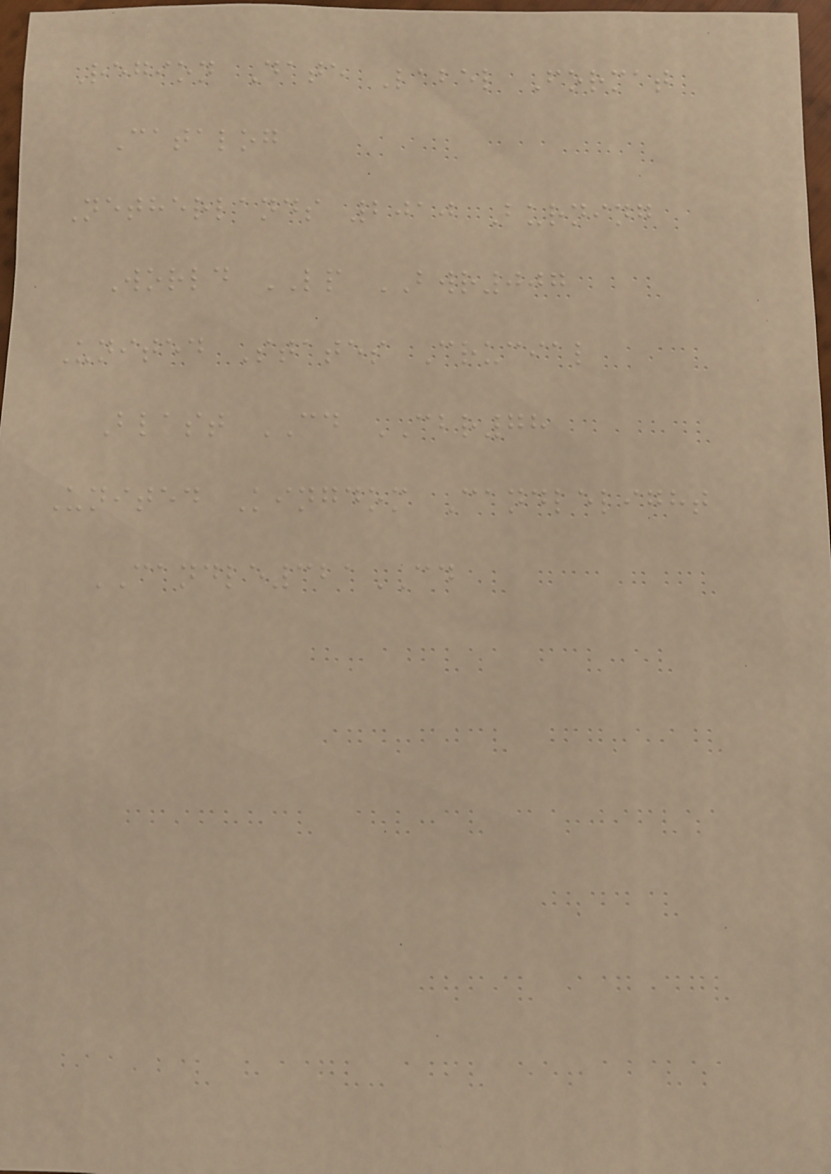Region Date Label Format
Catalog
Netherlands 2010 Burning
World LP BWR007
United States Crucial
Blast CD CBR78
United Kingdom Candlelight
CANDLE321CD
